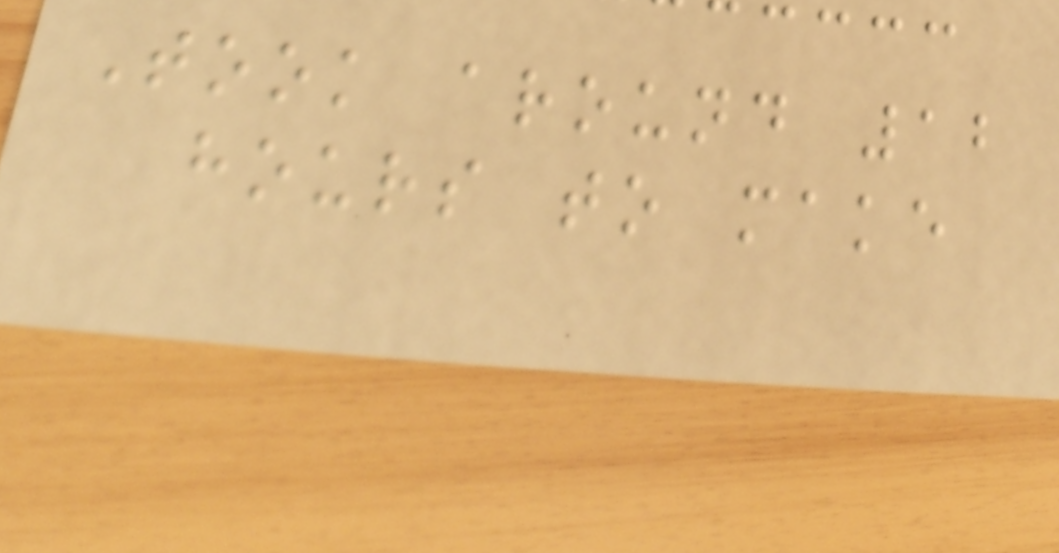Took around 12
hours to make
